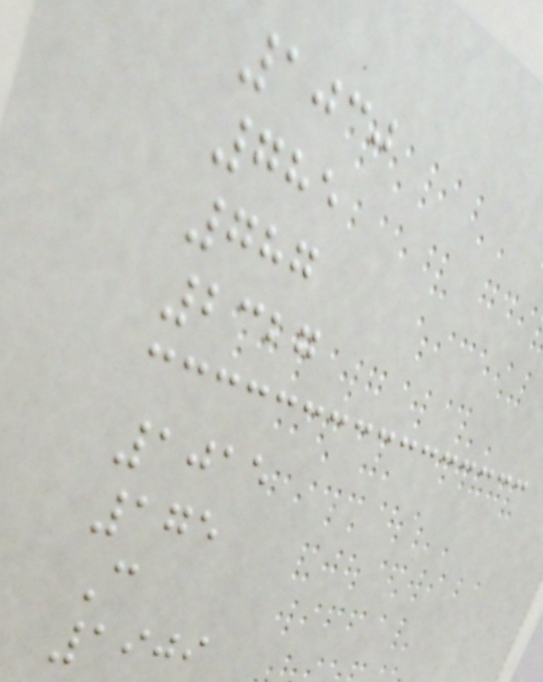1030
785
787
2327
1015
175
C
1909
